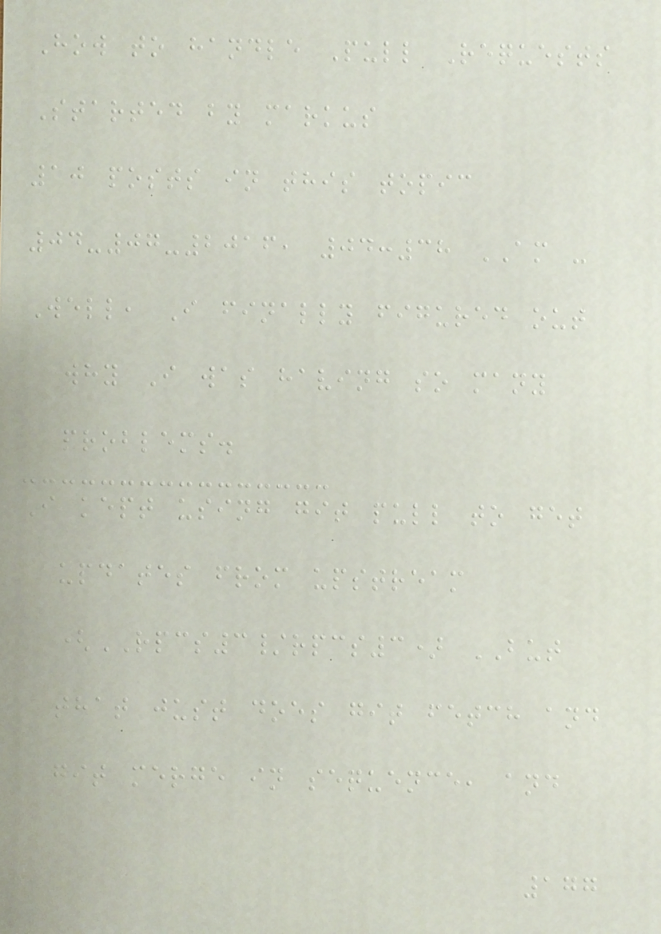How to handle Pull Requests
Started by markus
10 posts in this topic
04-07-2016, 04:38 AM -
Well, I finally figured out
why I was having so many
problems.
I kept using git pull to get
updates from upstream
(RPCS3/rpcs3) BUT
that just does git fetch and
git merge in sequence, and
177
